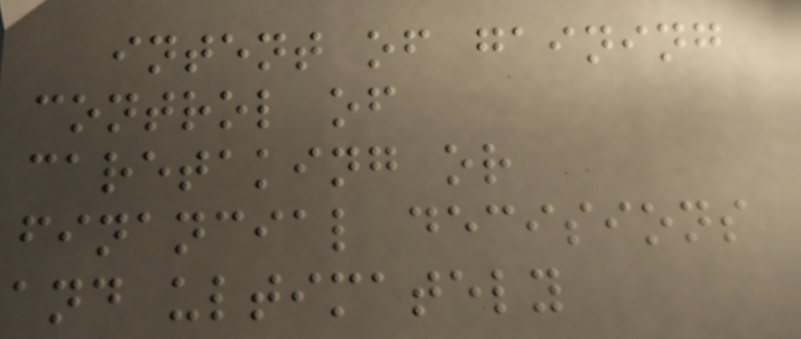intent of gaining
control of
caretaking or
financial decisions
and ultimately
